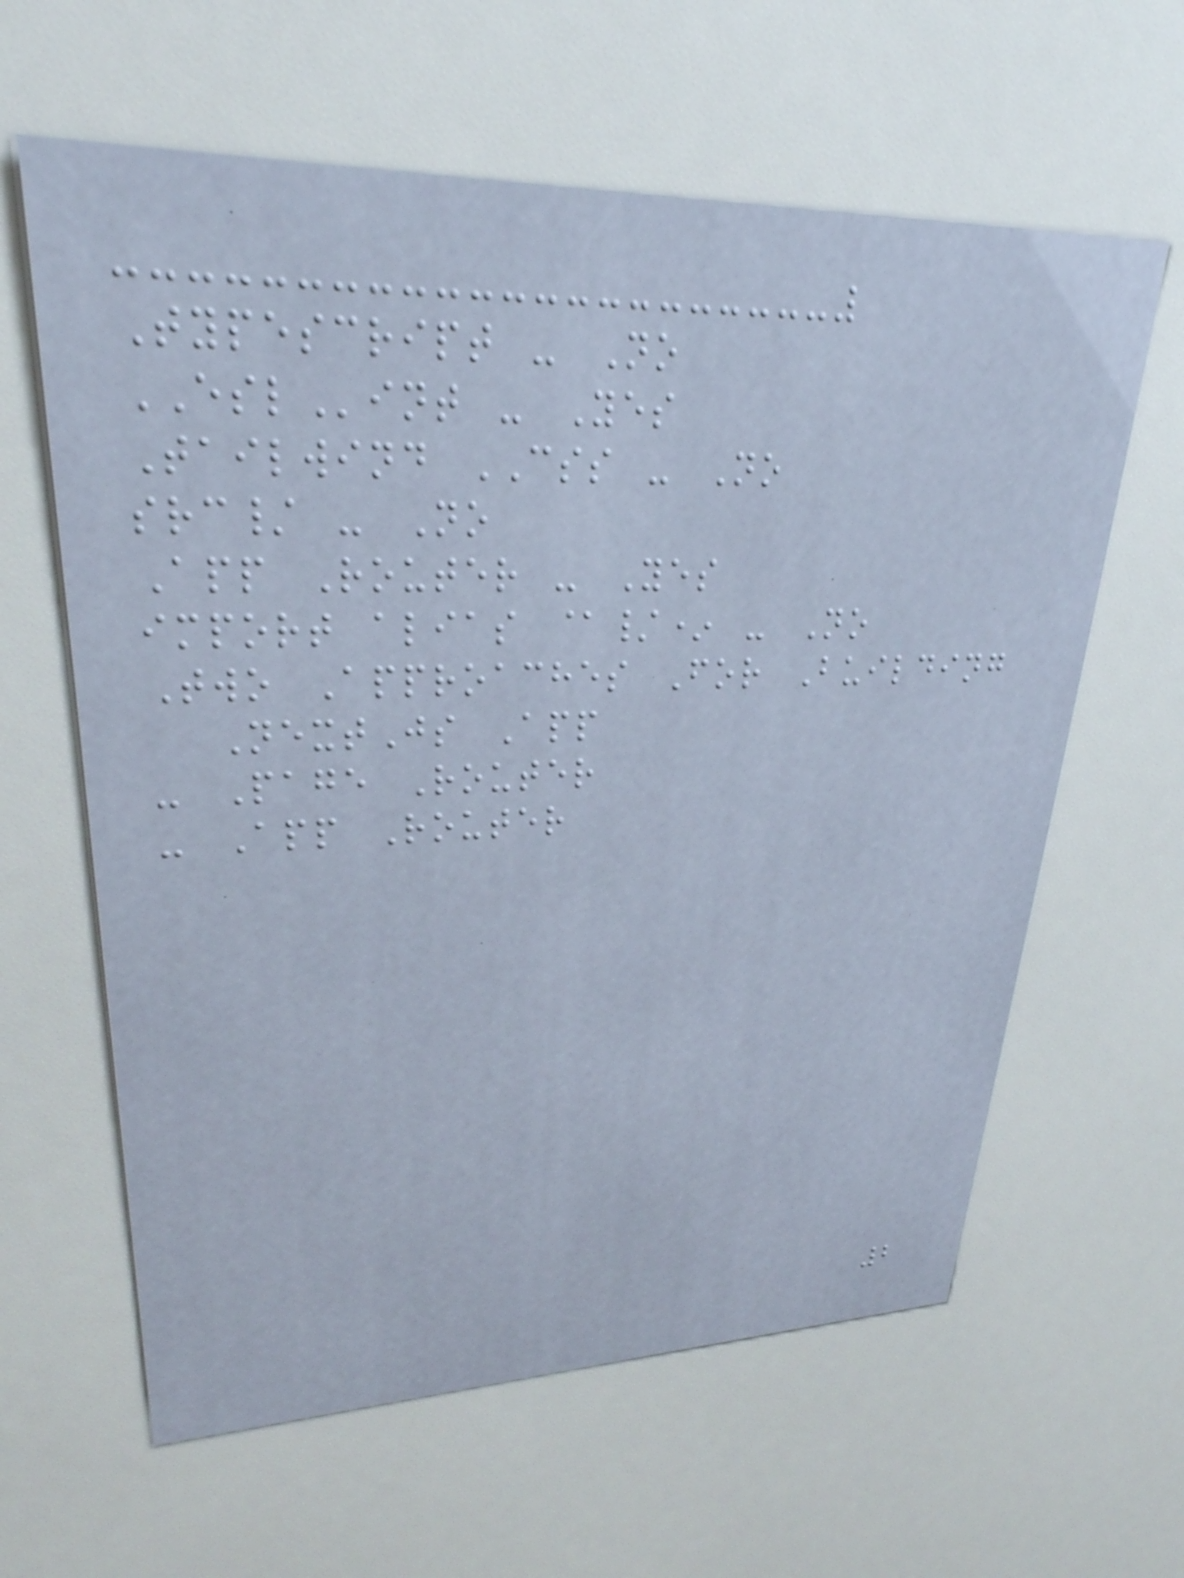Typescript - No
ESLint - Yes
Tailwind CSS - No
src/ - No
App Router - Yes
import alias @/* - No
Two Approaches For Building
NextJs App
- Page Router
- App Router
2
